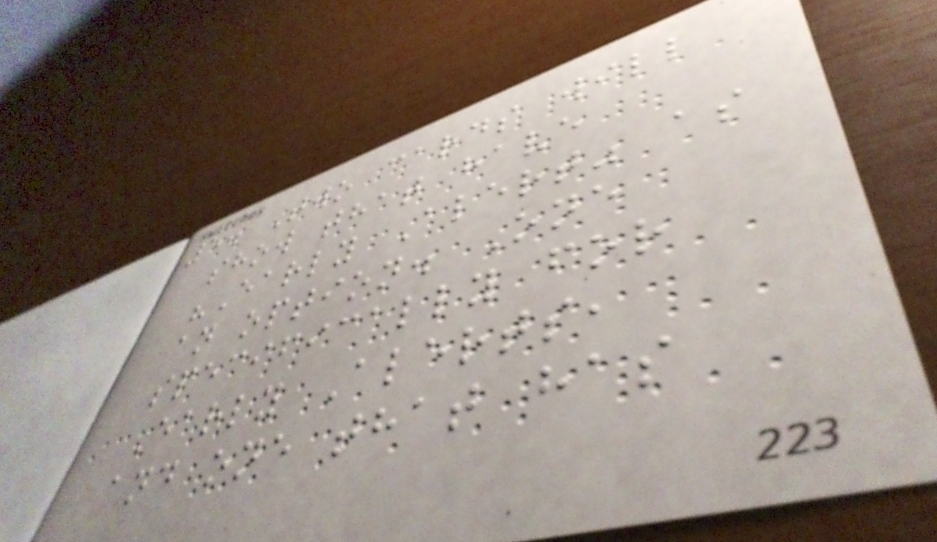5. Two cards will
show that have
"Early Alert" as
an option. One
specifically for
Early Alerts,
and one that has
